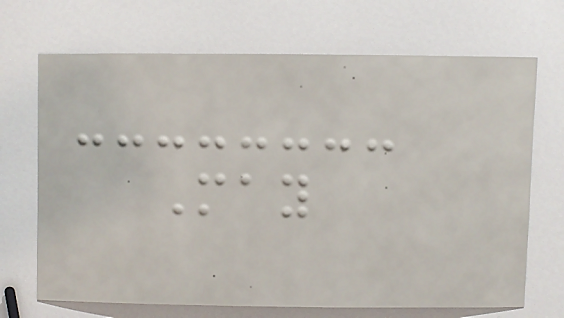May
